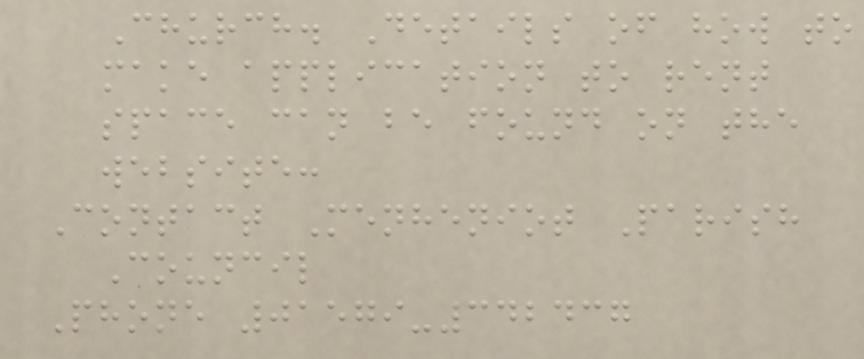Church. Details of how to
make application to rent
space can be found on the
website:
Contact Menheniot Parish
Council
Phone 01579-342437
